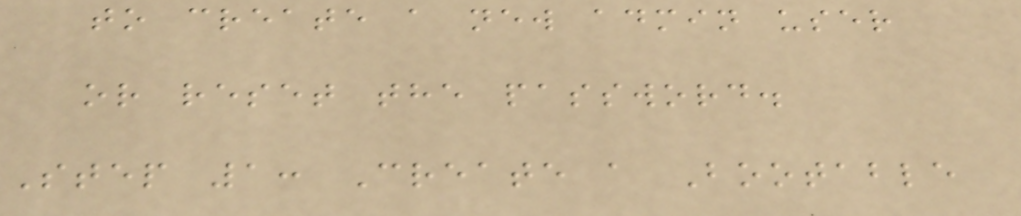to create a new admin user
or reset the password.
Step 1: Create a Bootable
